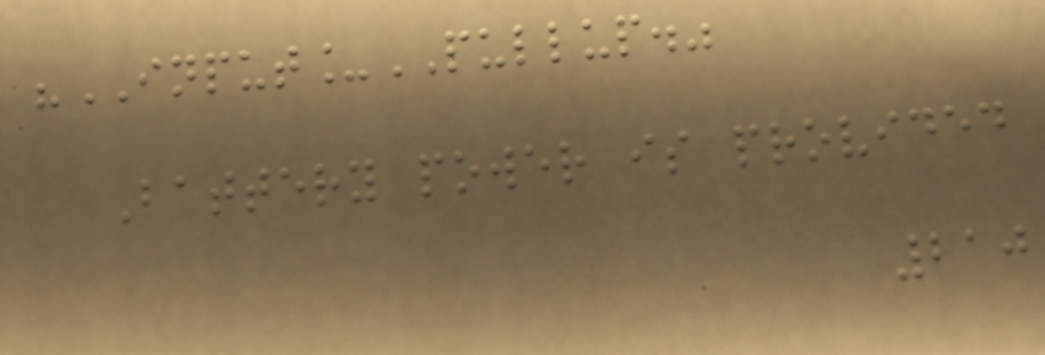"INPUT_PULLUP."
Battery power is provided
210
